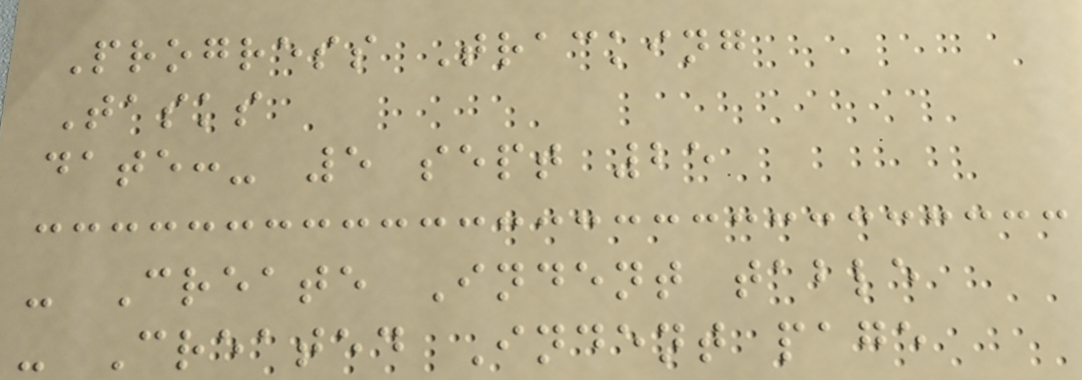Progress Tracking
Tasks
date:- 5 sept 25
- Create Indent table
- Created Indent page
